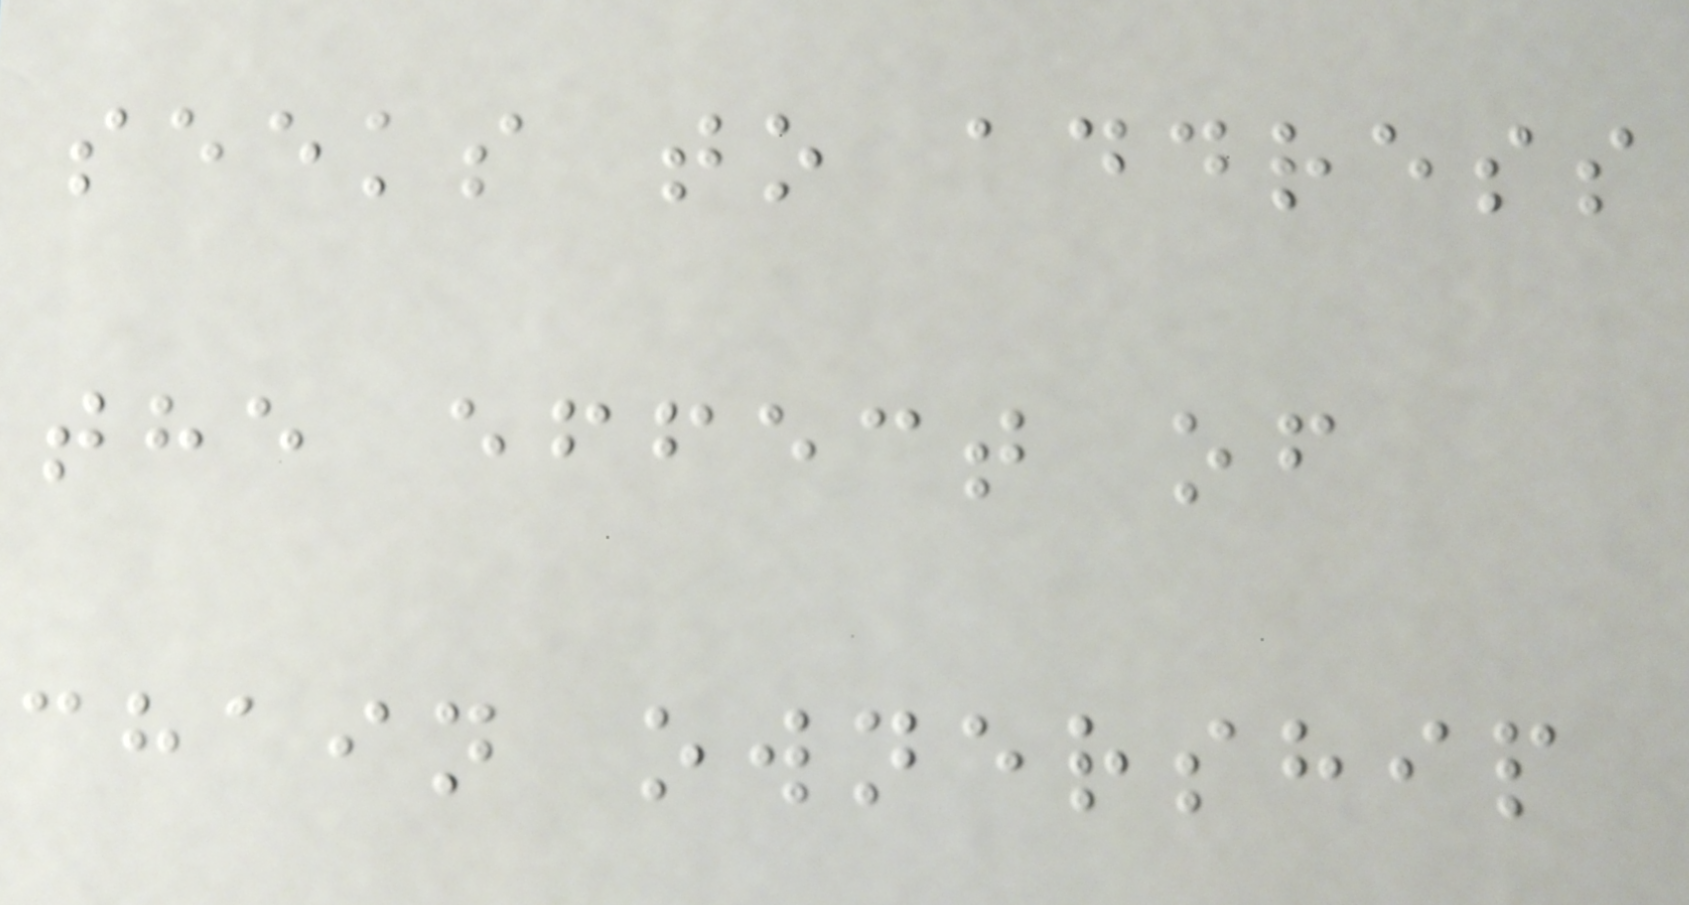seeks to address
the effect of
chain ownership
